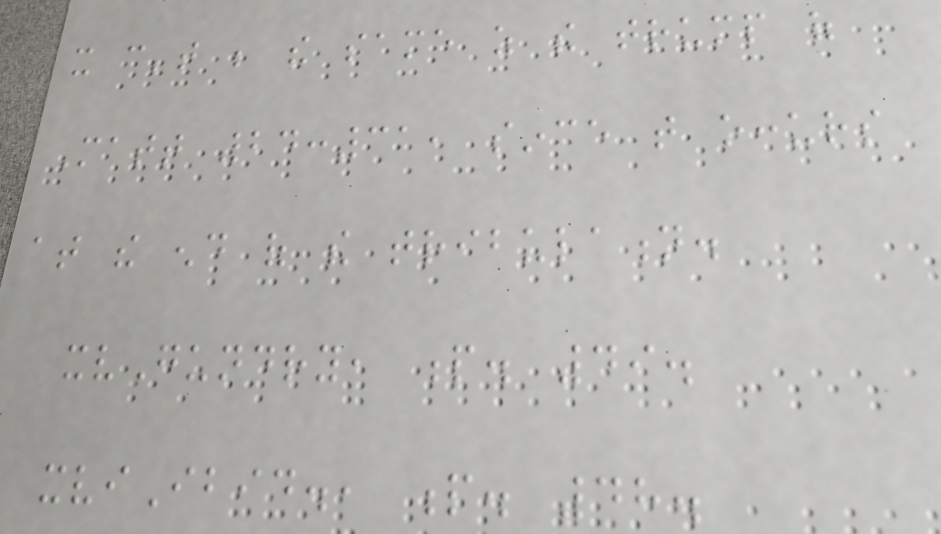it can't be the same as the trump of
Matt 24:31, since that occurs
at the end of the tribulation.
xvGundry, p. 49.
xviIbid., p. 48.
